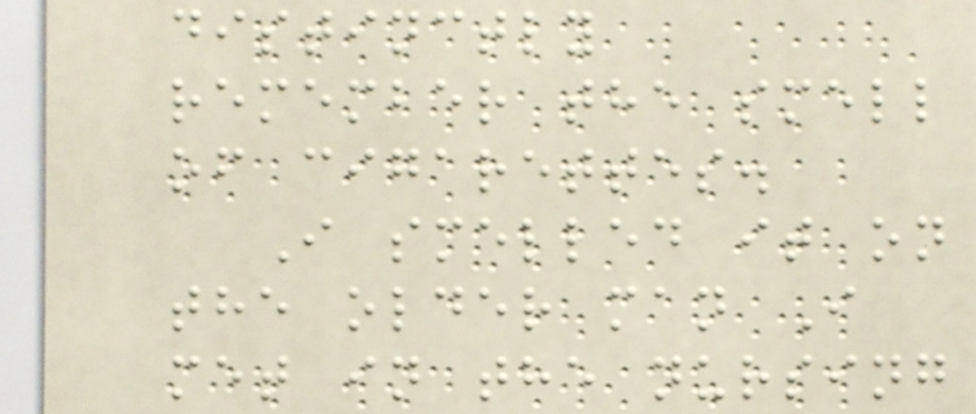distinctly
remember the smell
of cigarettes.
I smelled it on
the older man I
met in the nursing
